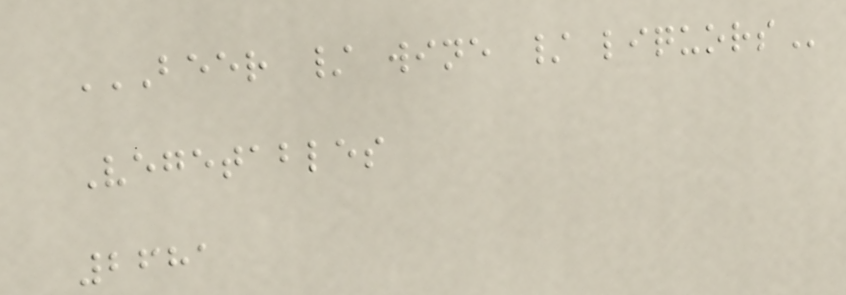BEER / WINE / LIQUORS
Vegetables
2681
